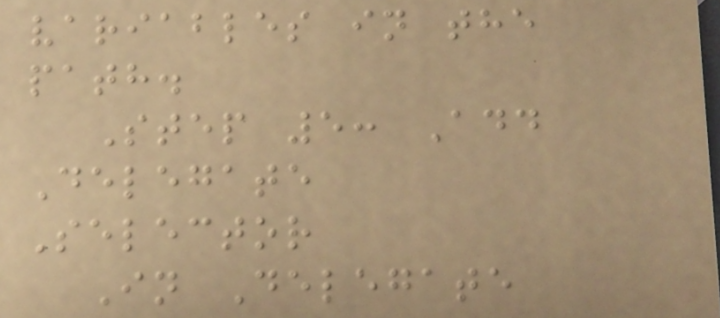variables in the
path.
Step 5: Add
Delegate
Selector
In Delegate
